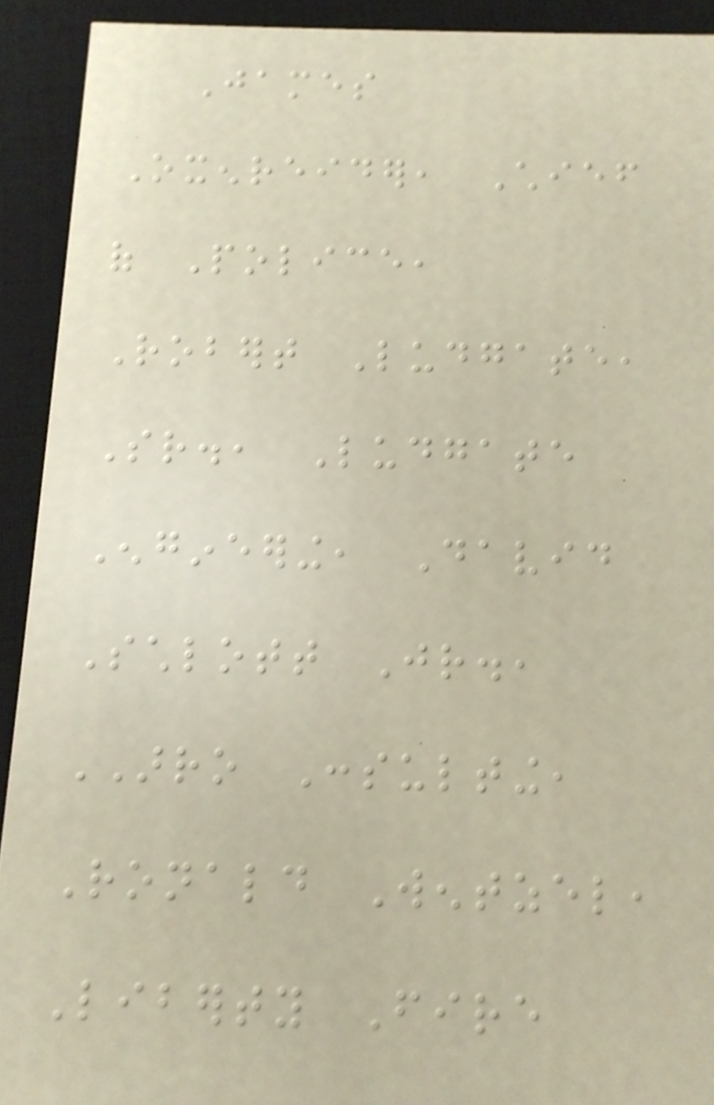James
Oxenreider, Chief
of Police,
Robert Ludgate,
Sr., Ludgate
Engineering, David
Schlott Jr.,
ARRO Consulting,
Ronald Wentzel,
Liberty Fire
